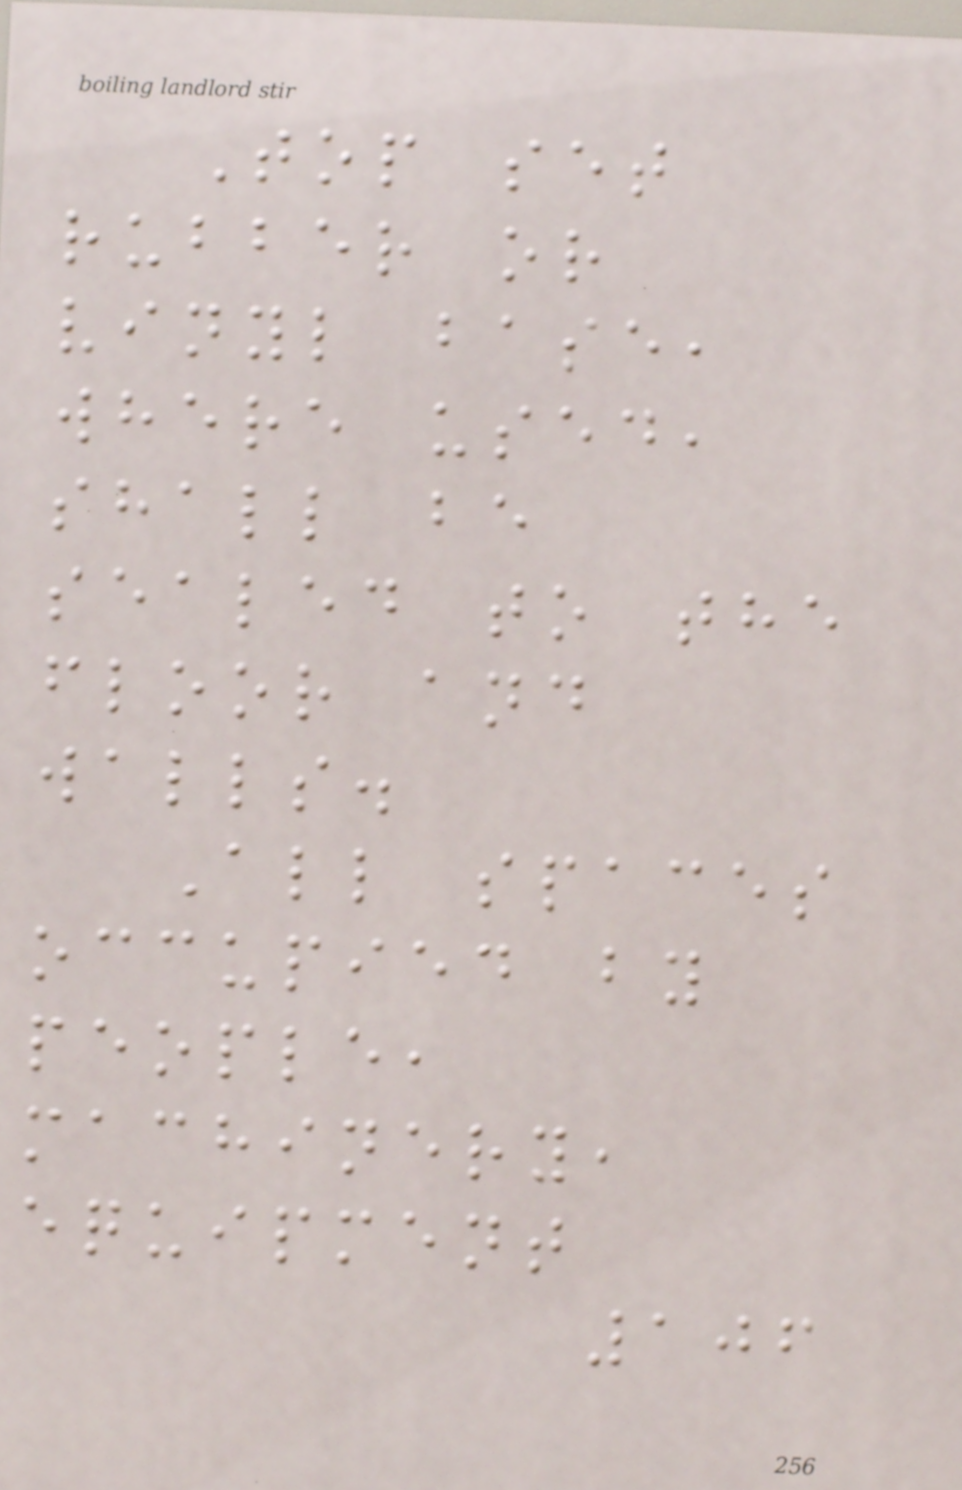Top set
rubber or
vinyl base,
where used,
shall be
sealed to the
floor and
walls.
All spaces
occupied by
people,
machinery,
equipment
106
